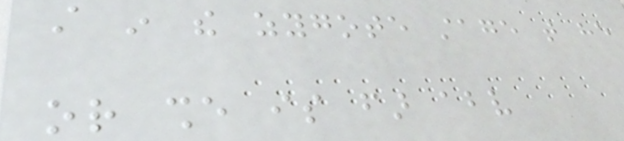still in the zygote stage that he
or she is far above
